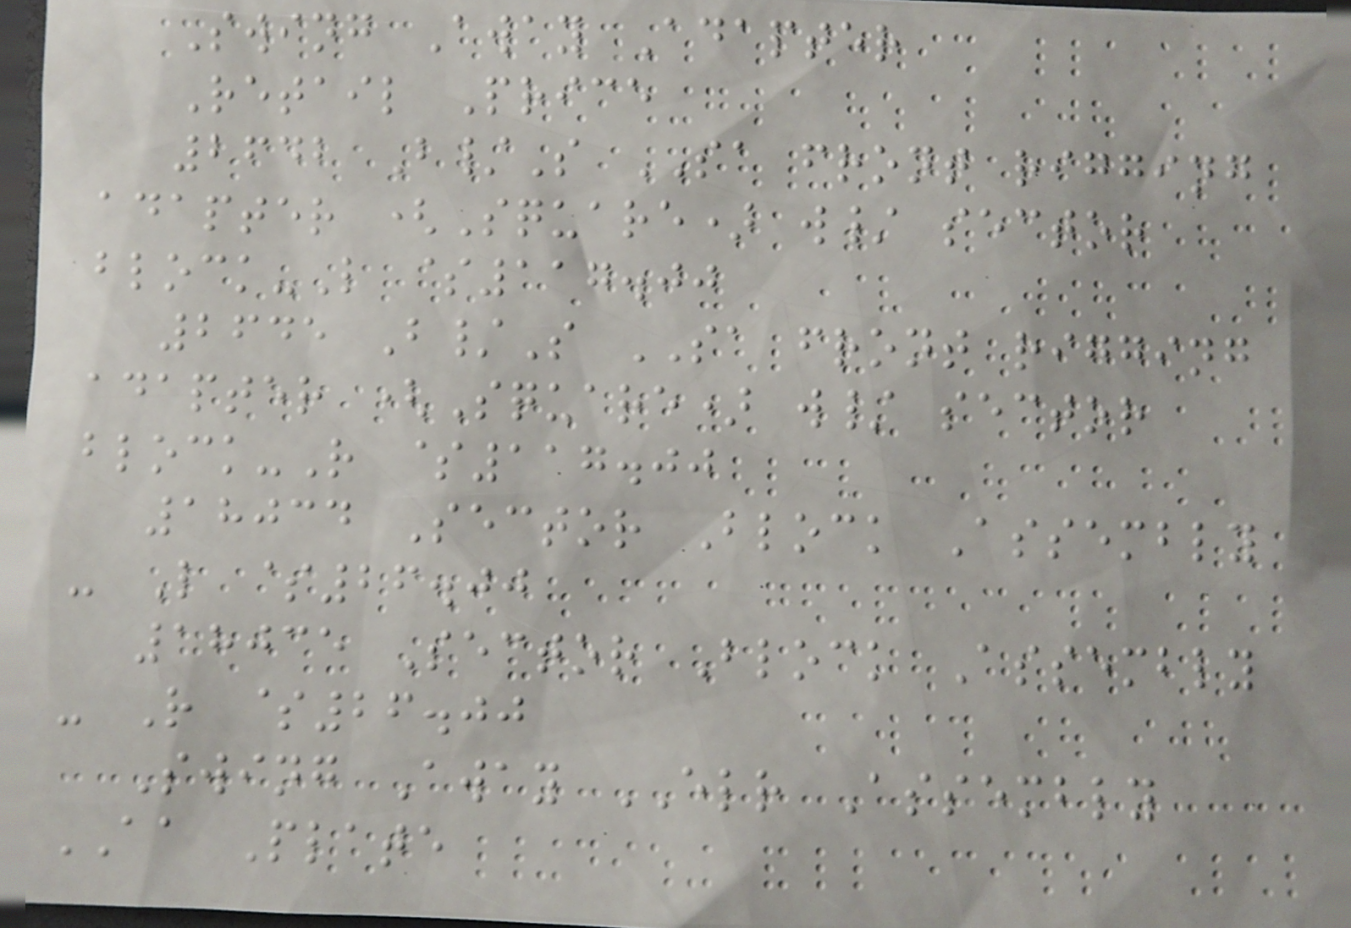Swing Away Adapter
Retail Price
2642 B/S SA front rigging
adapter (Square) w/ sector
block-L $117.00
2645 B/S SA front rigging
adapter (Square) w/ sector
block-R $117.00
18034 Sector Block Assembly
- L $26.00
18035 Sector Block Assembly
- R $26.00
Swing Away ELR Assembly
AA Plate
